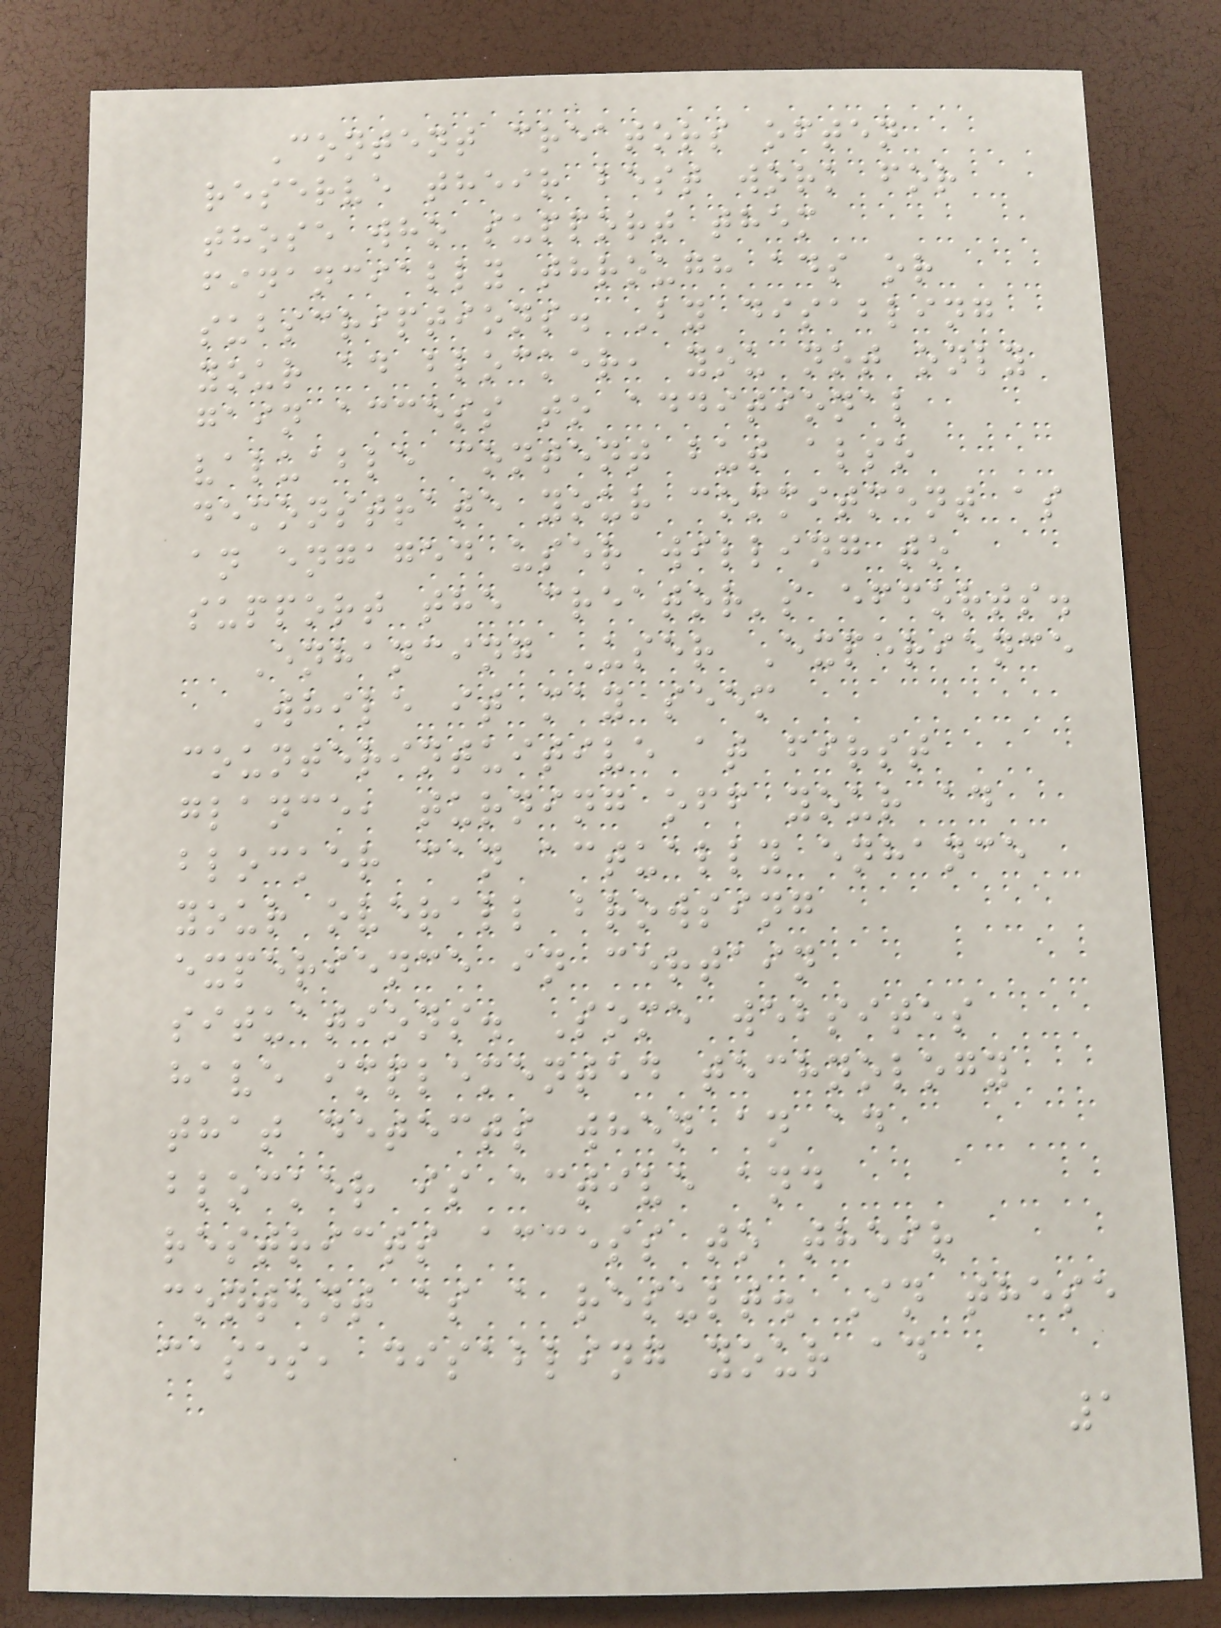Content creators often
reserve their best work for
those who support them
financially through ads or
subscriptions. By disabling
your ad blocker, you not only
gain access to additional
valuable content but also
demonstrate your commitment as
an engaged user willing to
support the creator's efforts.
Enhancing User Experience
While it may seem
counterintuitive at first
glance, turning off your ad
blocker can actually enhance
your overall browsing
experience in certain
situations. Some websites
have implemented technology
that detects when an ad
blocker is active and
restricts access to their
content as a result. In these
cases, disabling your ad
1
